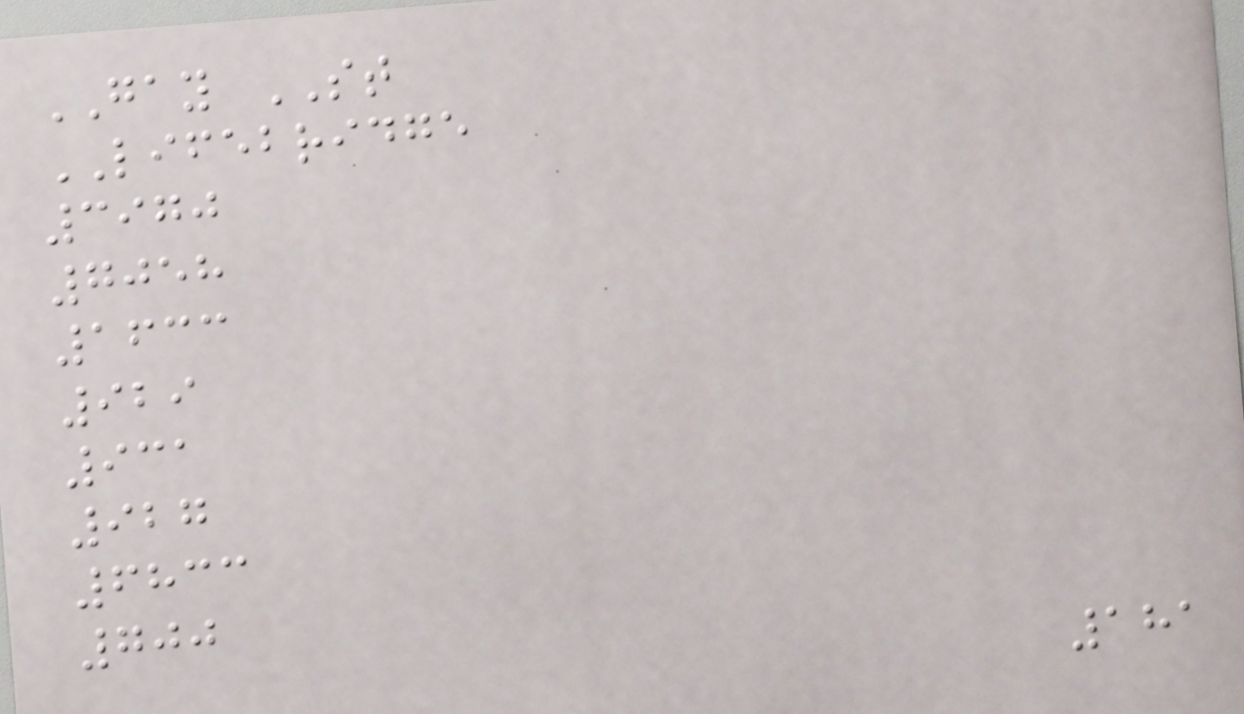GAY ST
LIFEBRIDGE
3970
7058
1633
929
931
927
6833
700
181
